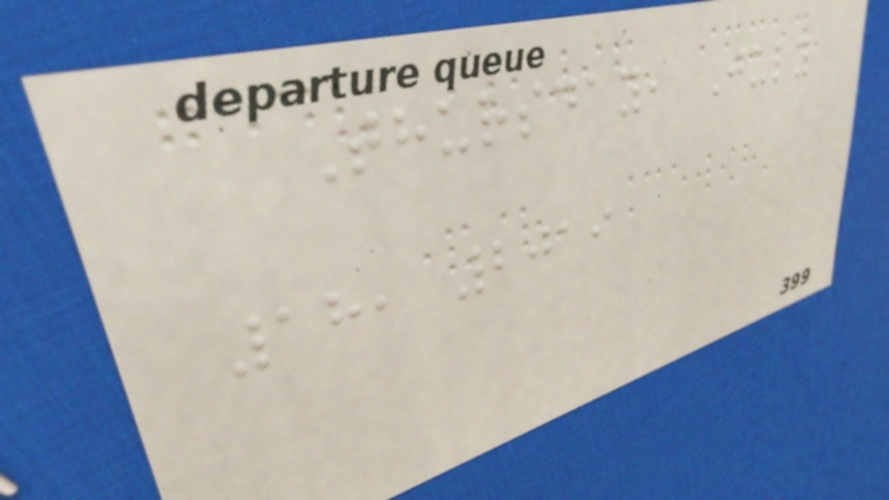Thursday, July
18, 2019
